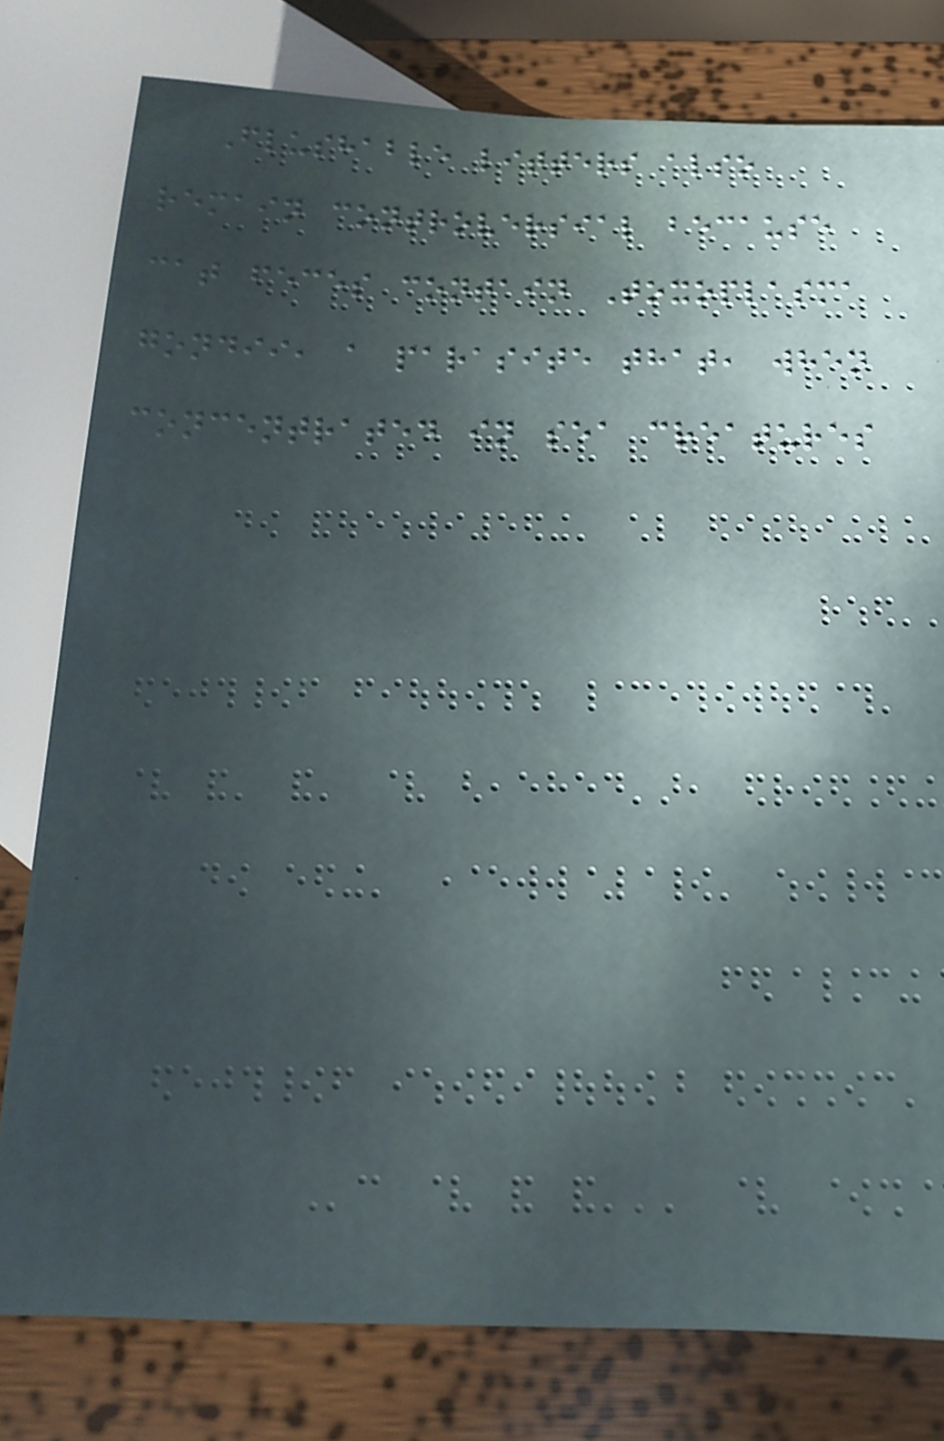Flushable litters also
remain controversial because
cat feces contain Toxoplasma
gondii, a parasite that, when
concentrated in sea creatures
